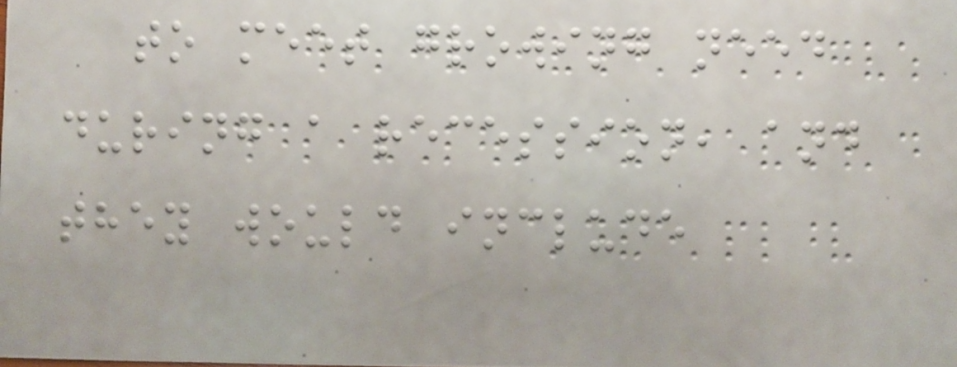to meet growing need
during a recession, and
they would include
